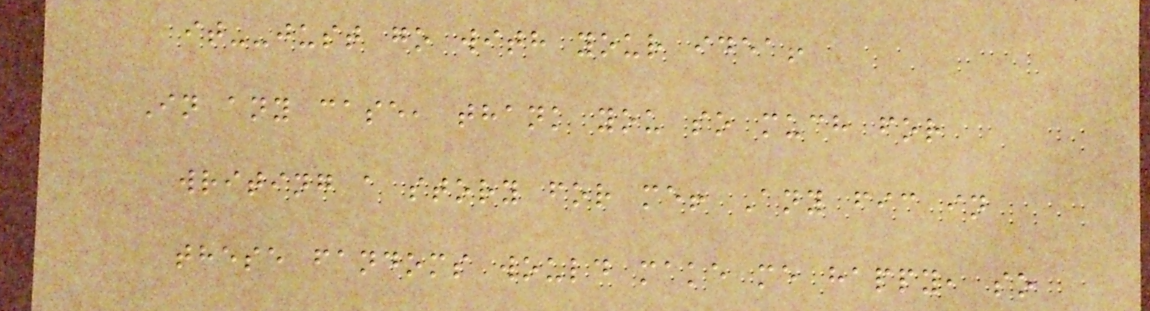it--just go with your idea!
In any case, thank you so much for
writing a story for me! Any fic in
these fandoms would make me happy, so
